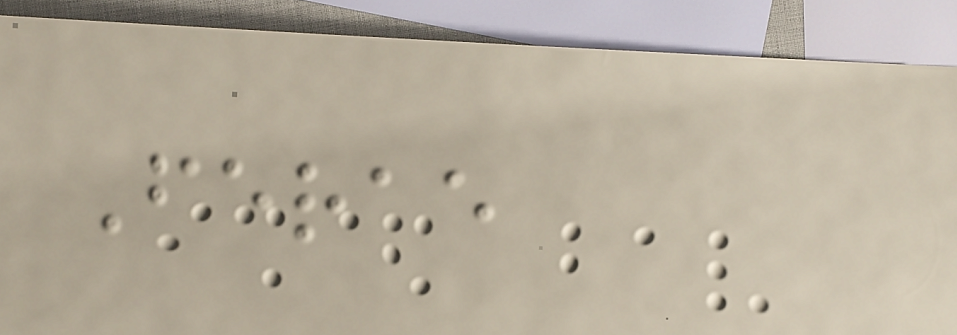Ferae
